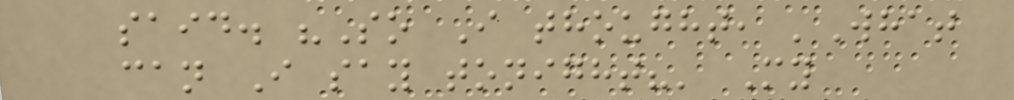said. "So I thought, 'What
can I say tonight?' My
